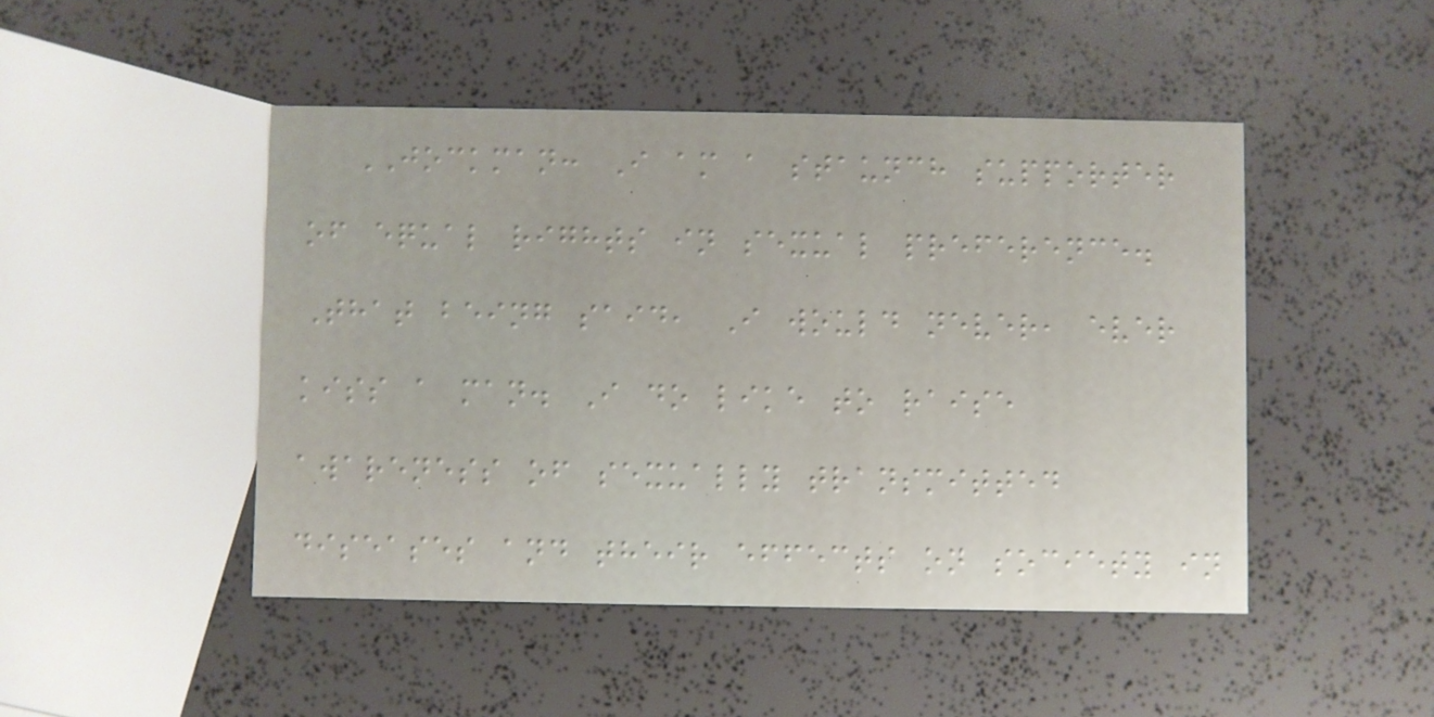JOCKMAN: I am a staunch supporter
of equal rights in sexual preference.
That being said, I would never, ever
kiss a man. I do like to raise
awareness of sexually transmitted
diseases and their effects on society in
